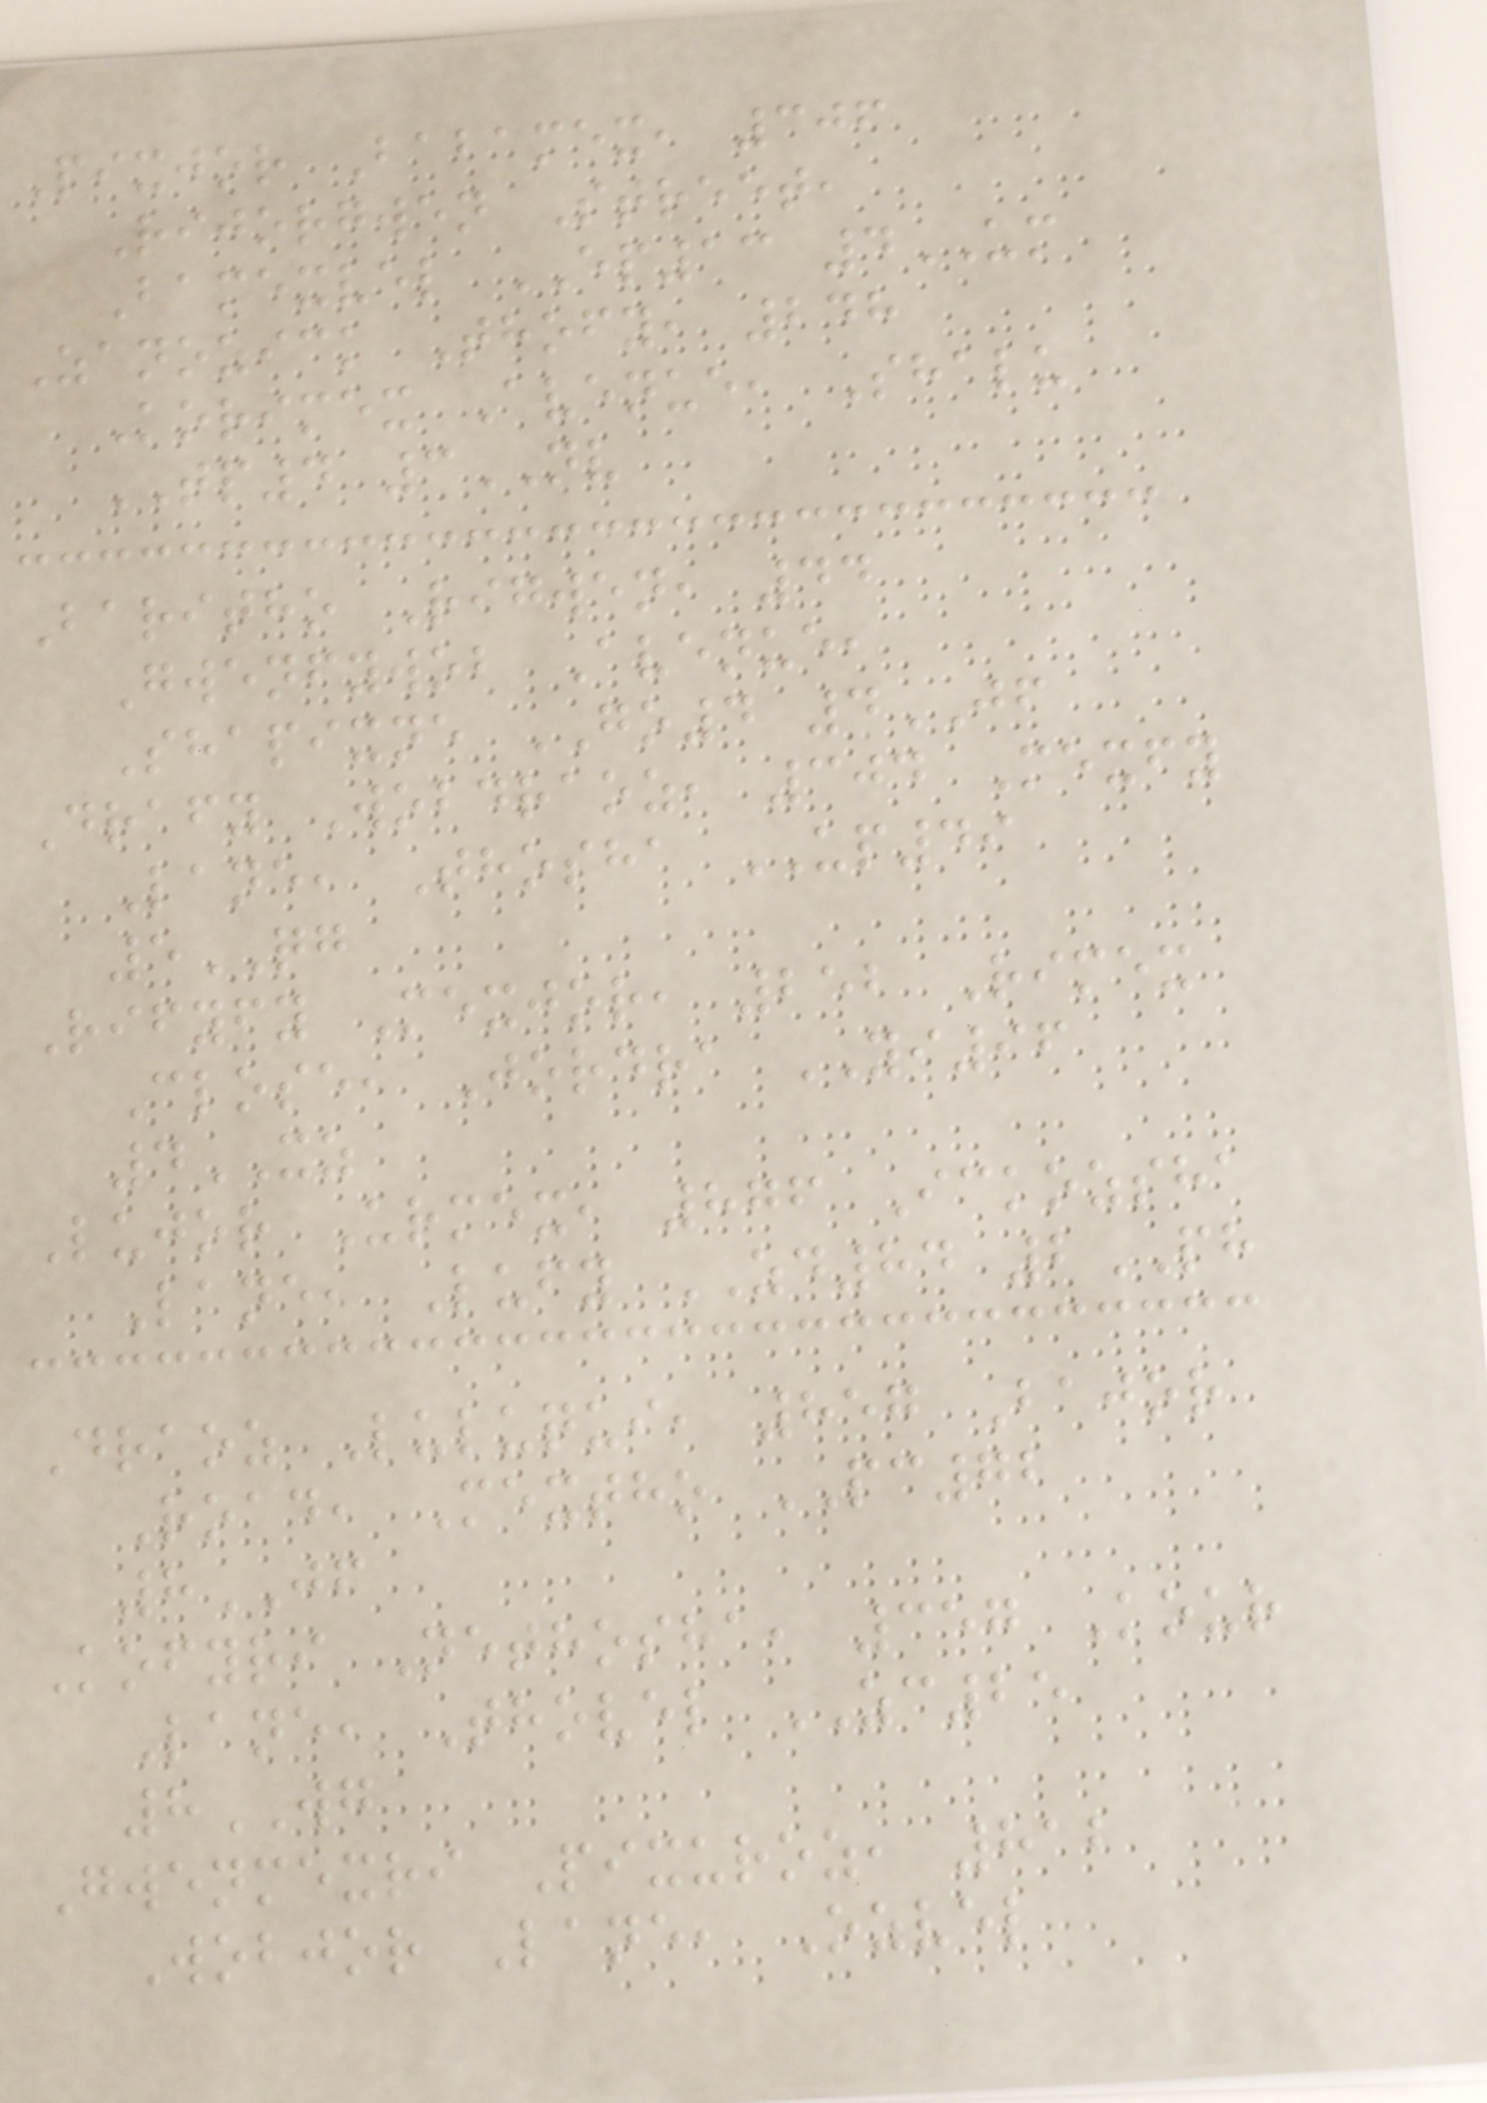Pixjor Babamex, 306
Rijorgwen Street,
Bamexvel EP13 4UM
Zanozick Thofy, 248
Korimex Avenue, Shalu
TP4 3NV
Baritho Rigwen, 44
Gwenfywob Avenue,
Shapixne GO4 4JF
Drafy Wobdraoz, 304 Mexfy
Lane, Thosha UP49
5QG
Rifyfy Mexjor, 252 Rimex
Close, Jordra YI96
4XZ
Lujor Urmex, 876 Ickozsha
Lane, Lufy ZD84 2PH
Draoz Luluqui, 857 Bajor
Road, Mextho PC72
8JF
Kofyri Nethosha, 357 Kour
Lane, Thovel ZC25
8WG
Gwenmexri Pixuroz, 812
Wobjor Lane, Ozvel
